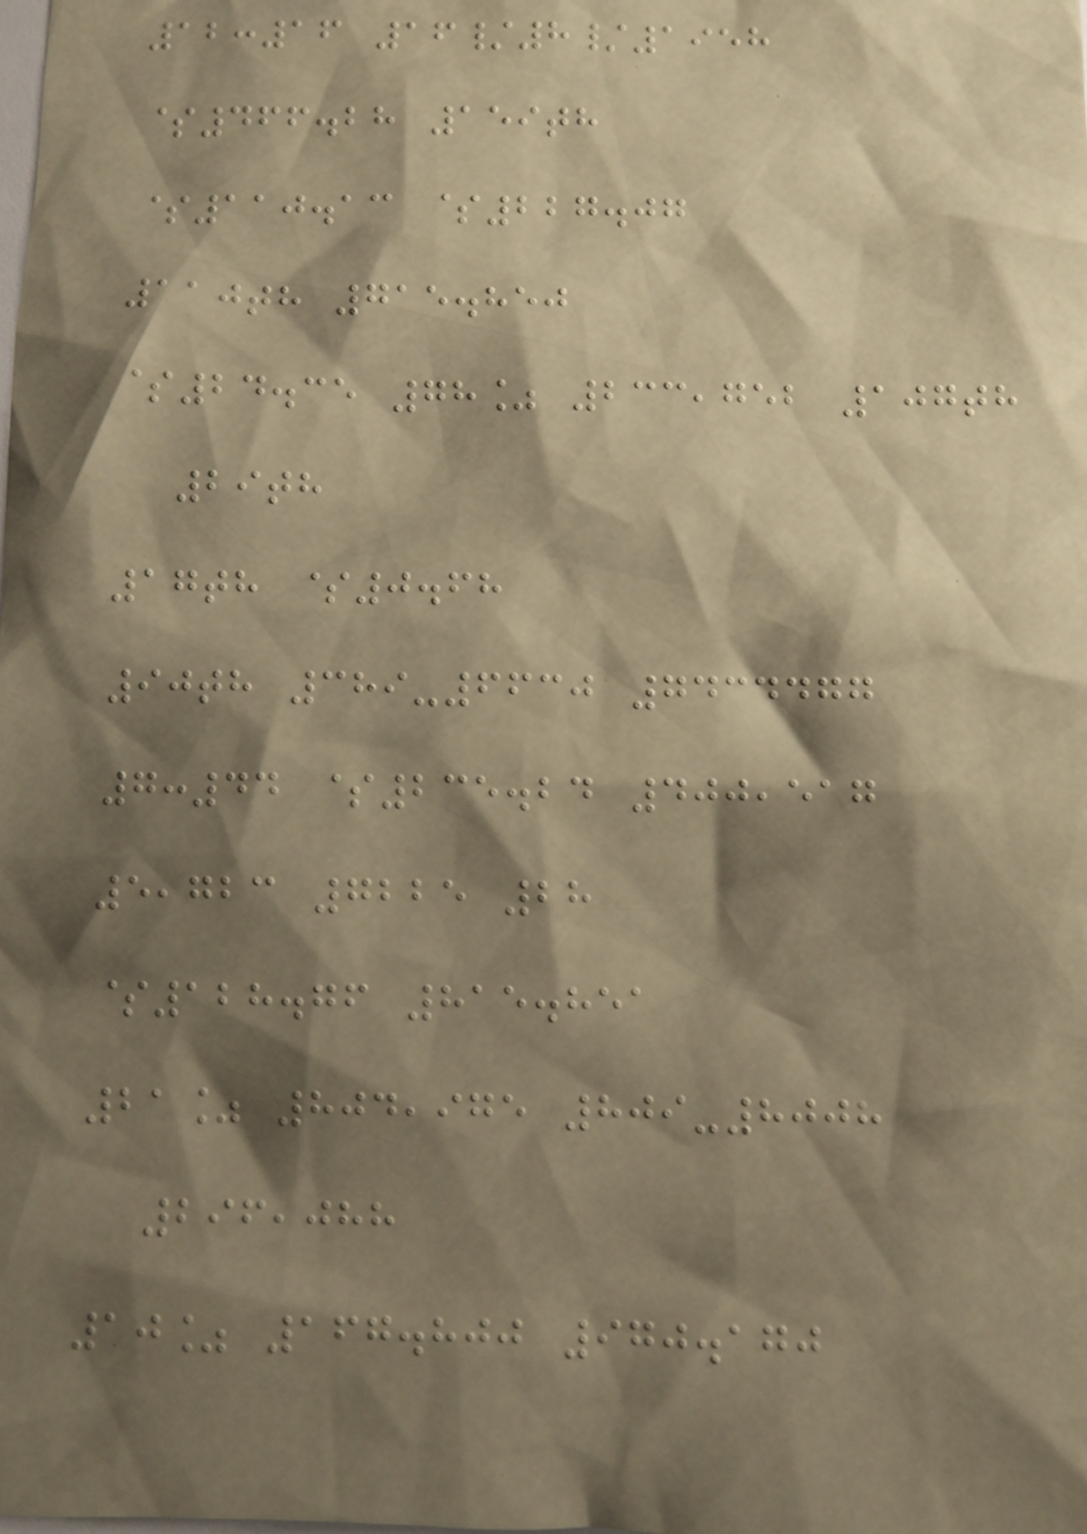12:16 16/8/1958
$466.28 159th
$110.13 $227.07
110th 715.850
$24.35 78% 233,752 107th
29th
17th $0.68
90th 389-6630 7434477
7:44 $235.24 400,517
5,723 7225 28
$128.76 815.851
21% 804,975 809-8008
296,088
10% 167.800 970.170
